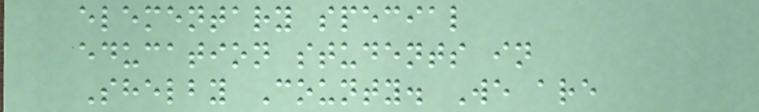elementary special
education students in
Shelby County. We are
